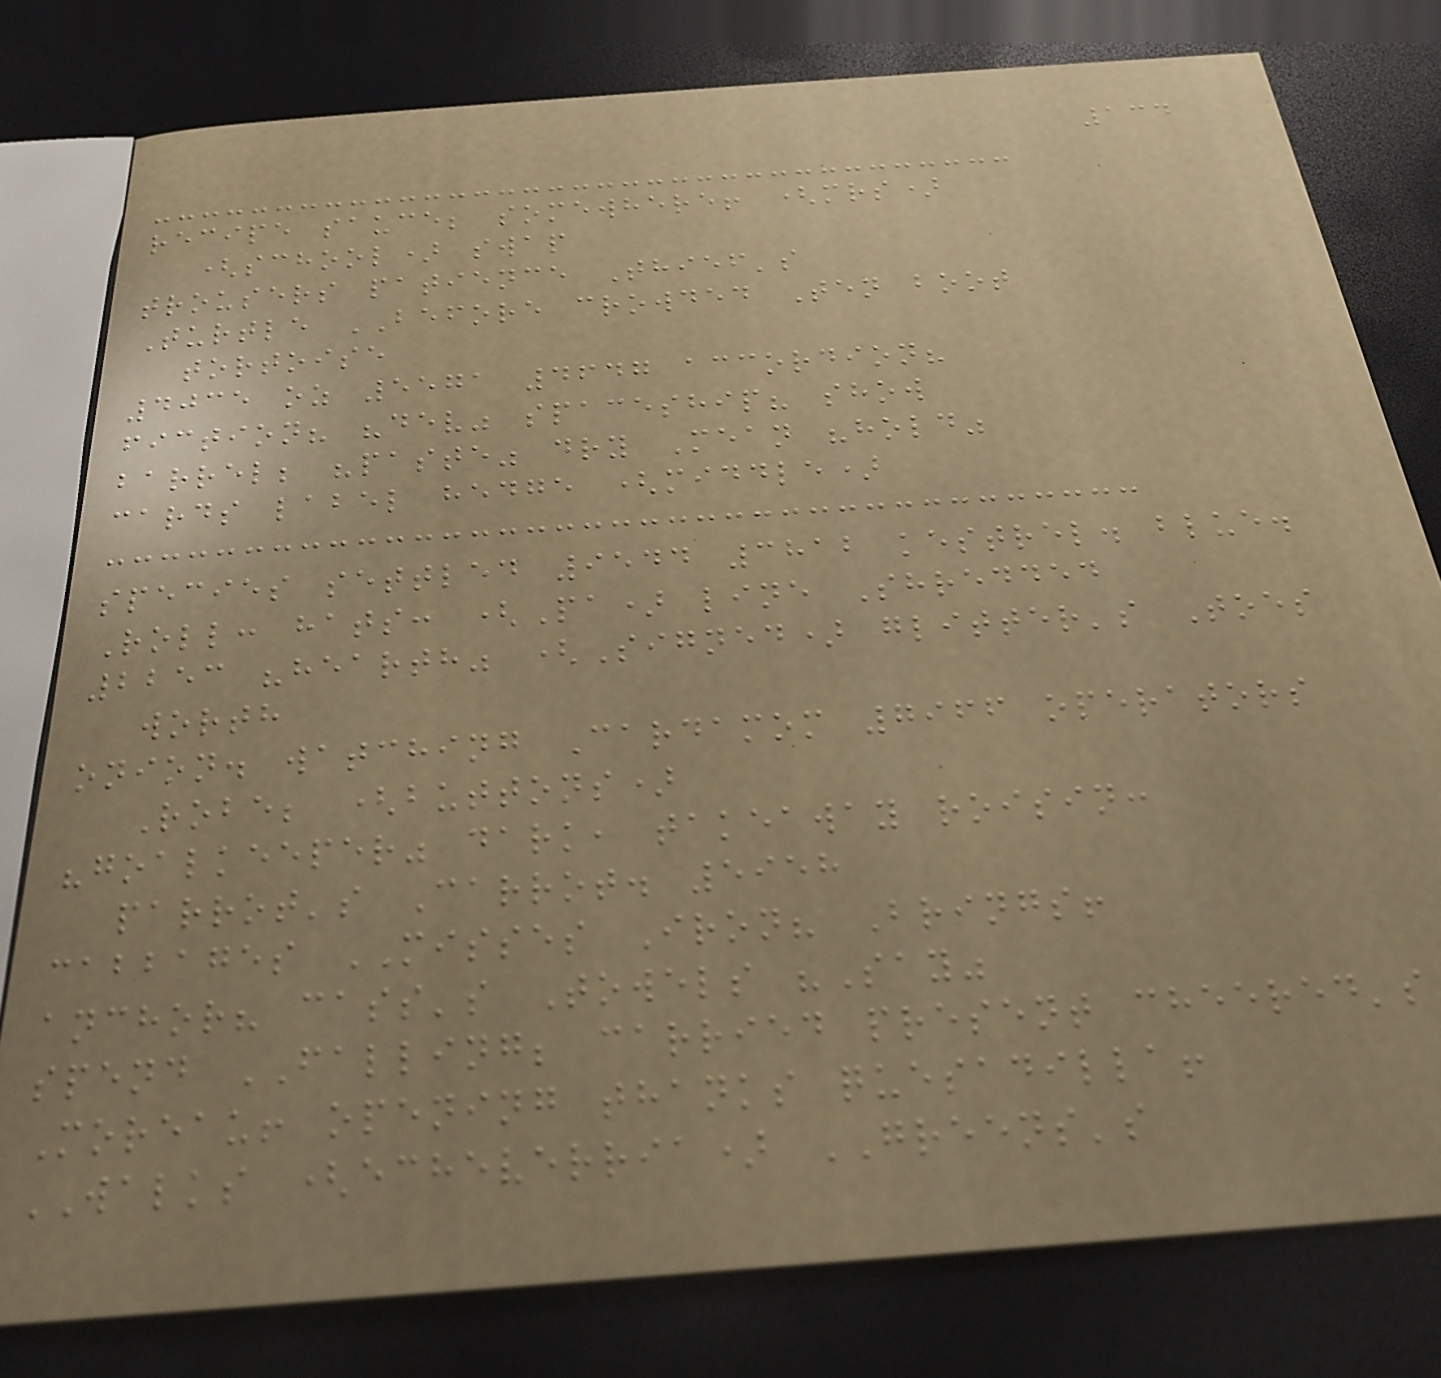134
recipe sauce; somewhere! (mrs)
(school) swap
trousers patience Thief's
Turtle BEFORE crowded Ten boot
tortoise
4035 oz 5571 4647 accordion?
fiction? "dev" spaceship? show
barrel; "paste" dry Mean "hold"
cards label hedge (middle)
species settled 9544 3812 kestrel. blue.
Roll: hats: (Pa) line Shredded
2253 "hearth" (Signed) glitter's Toes
worth
onion. watching Cardamom 7966 operators
Robe; (buttons)
"goalkeeper" dark, takeaway roisin:
parrot's Carrot. 5958
cabbages MISSES Iron? Brings!
anchor? cass's Towels "Say"
spend FALLING; carried present cheered's
Moreau! opening thanks quesadilla!
WALKS (echeverria) GREENS's
